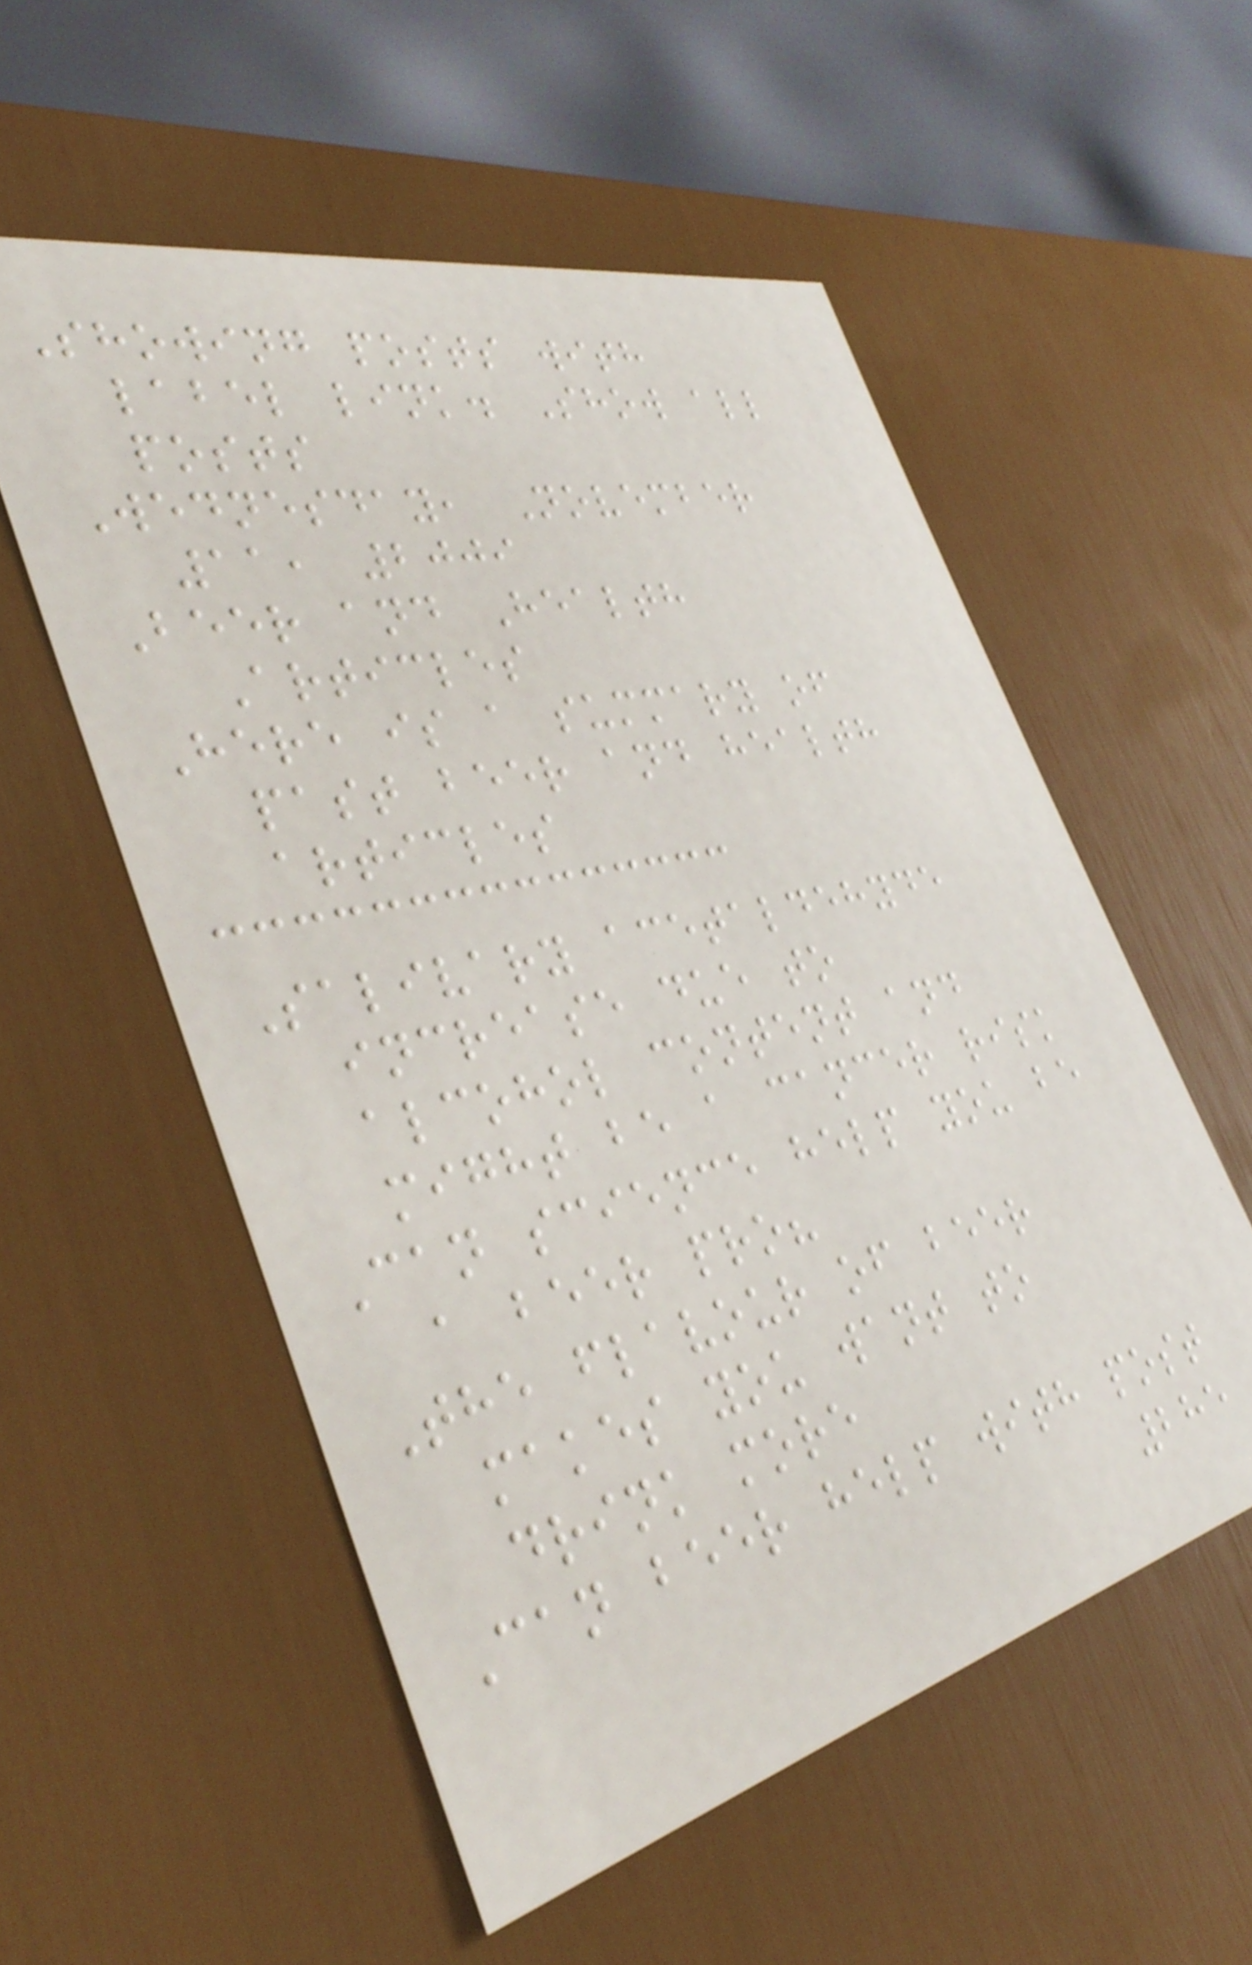Showing posts with
label link. Show all
posts
Wednesday, November
11, 2009
Beer and Health
Articles
Here is a summary of
past beer and health
articles
Salivary acetaldehyde
increase due to
alcohol content and
might be a cancer risk
Can science help you be
a beer pro?
The flavour of beer
makes you want to
drink more
Can beer help with post
285
